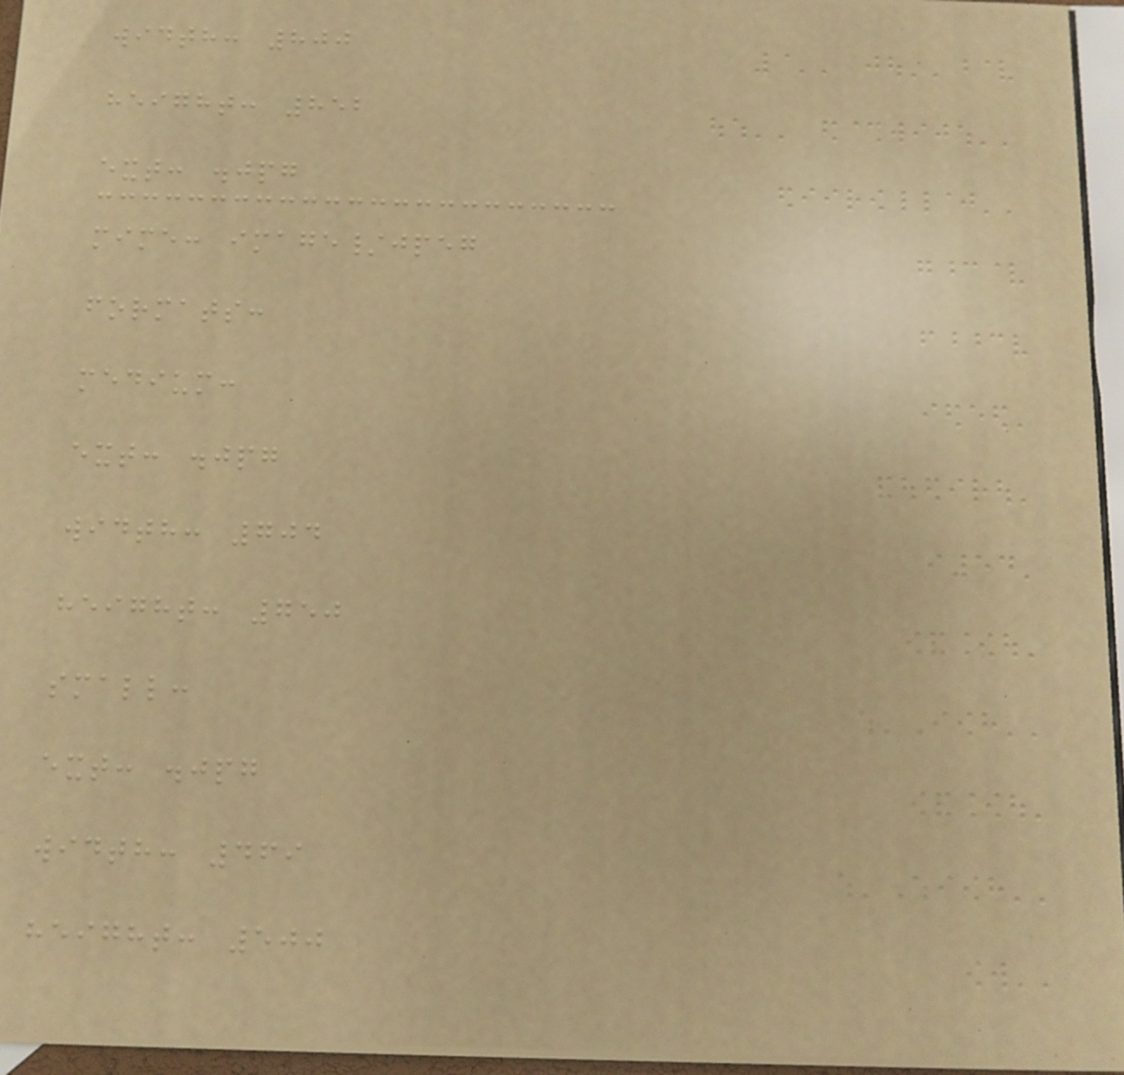width: 800
height: 852
ext: .jpg
mime: image/jpeg
formats:
medium:
ext: .jpg
width: 704
height: 750
small:
ext: .jpg
width: 469
height: 500
